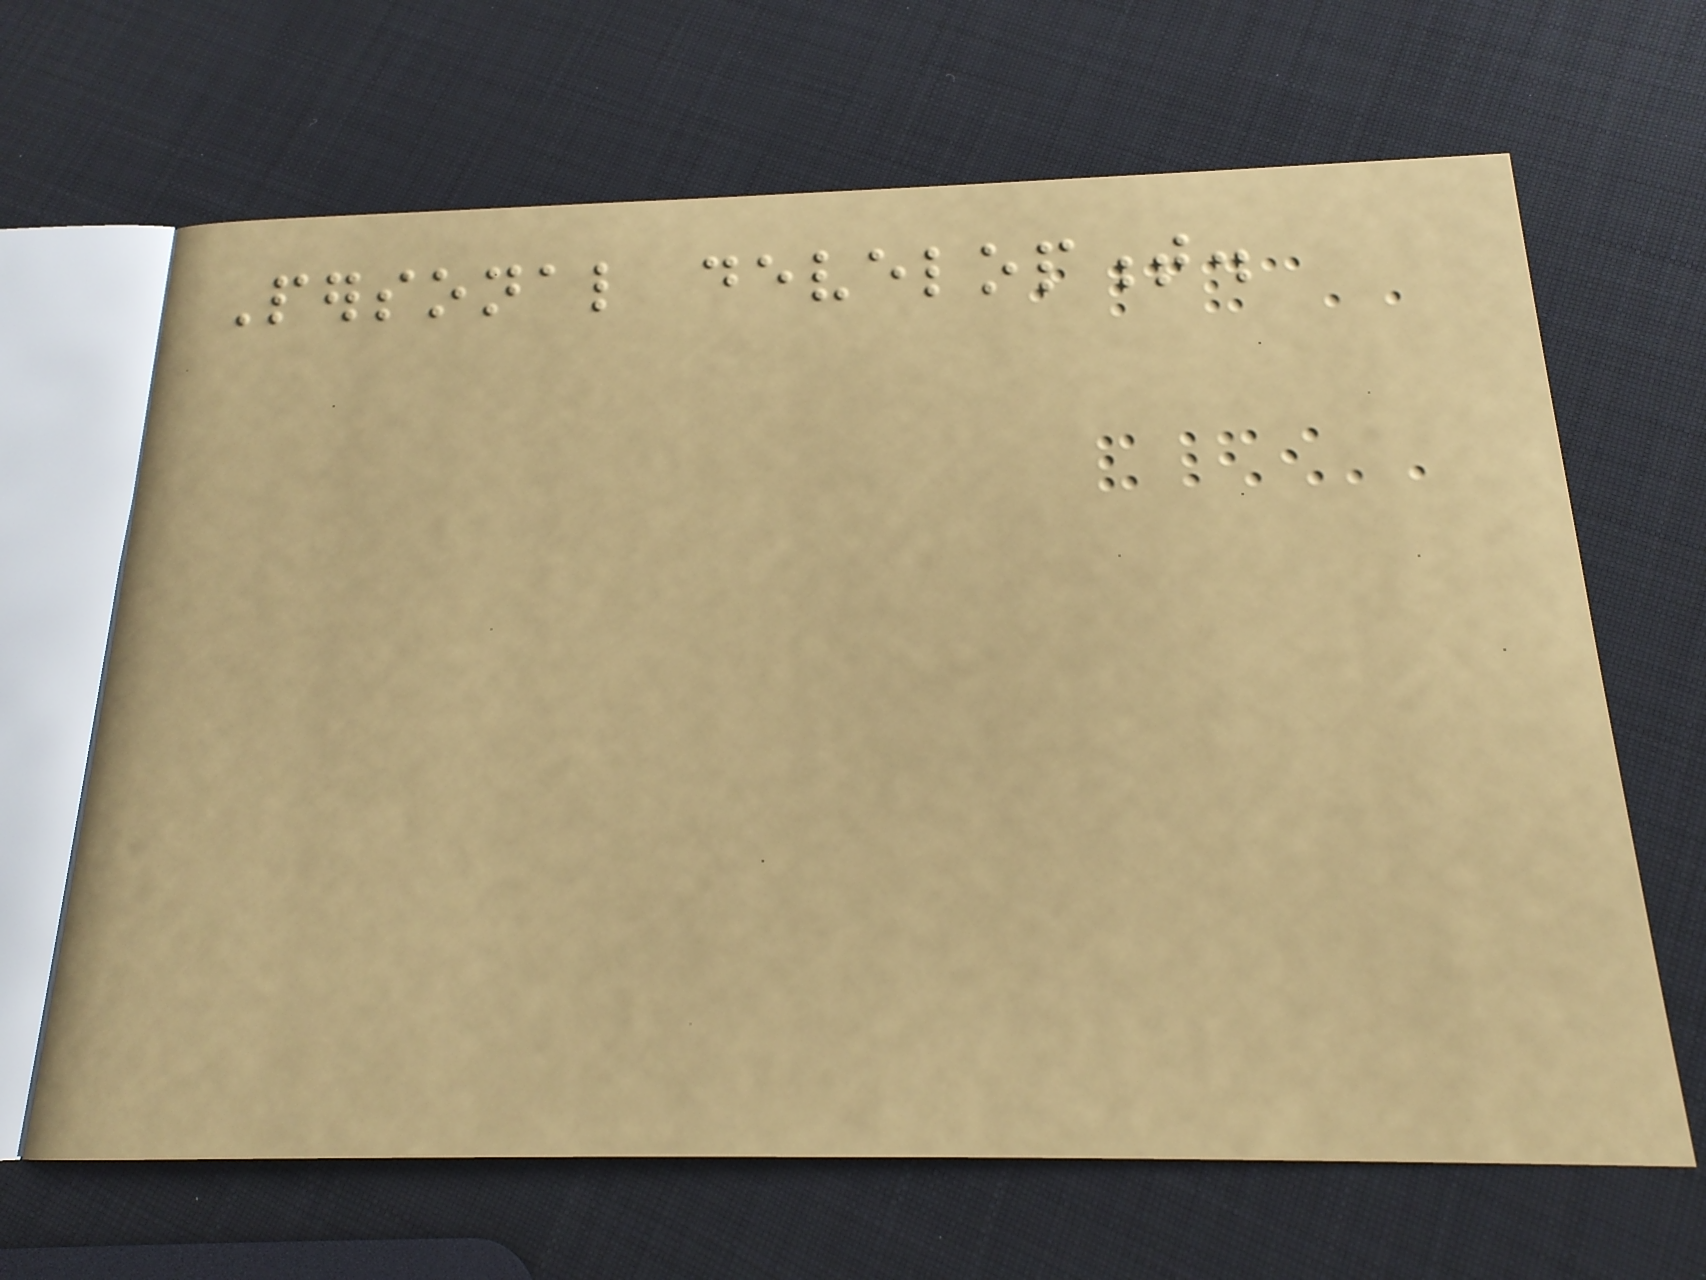Personal development.
